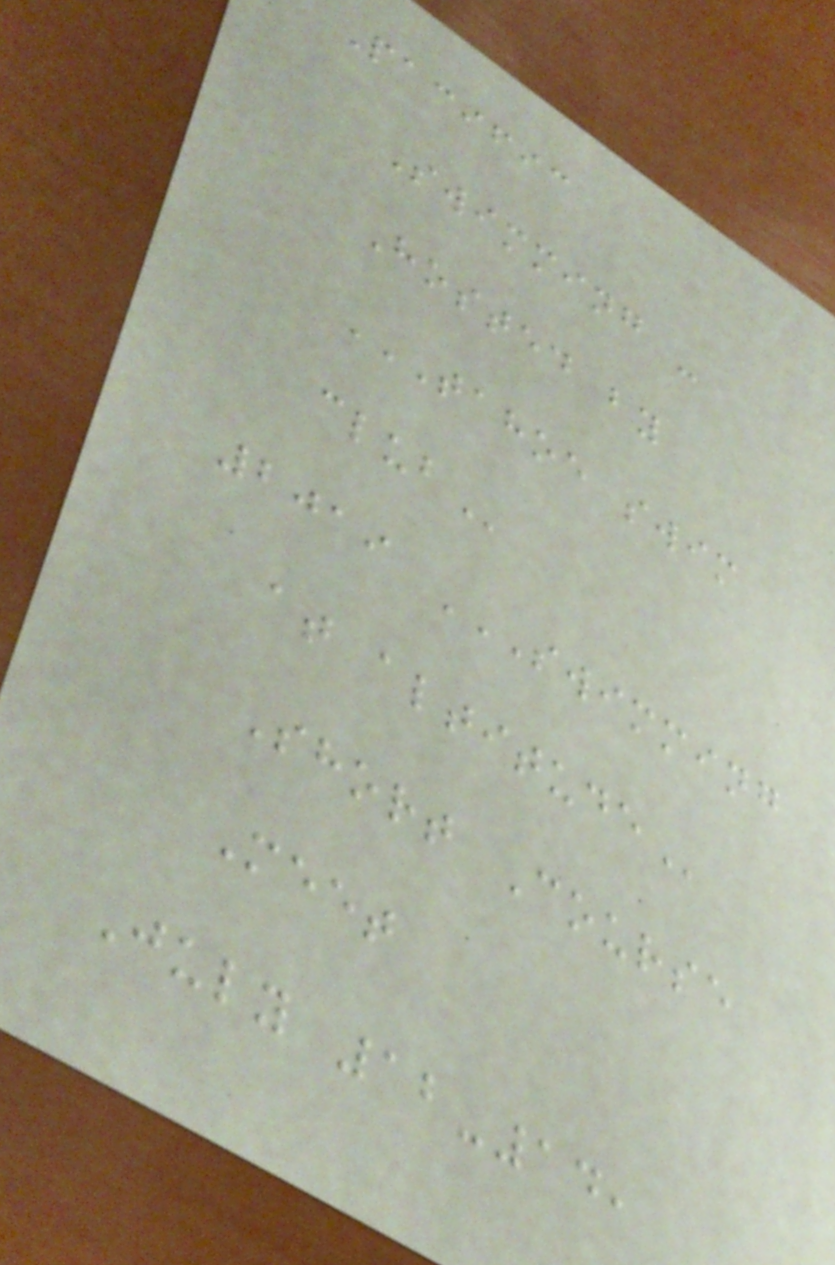Pacific
Swimming -
Hosted by
TAHOE SWIM
CLUB
2019 SWIMMING
AT ALTITUDE
Short Course
Meet
July 12-14,
